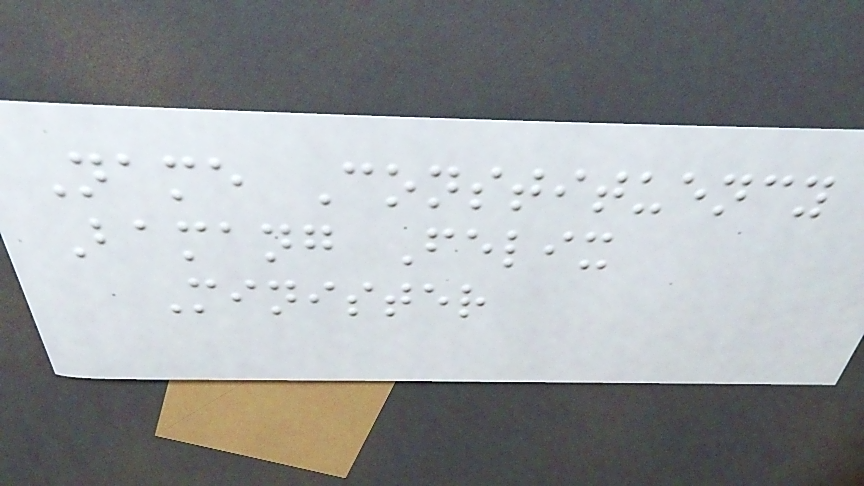Name Constituency
Bamang Felix
Minister
